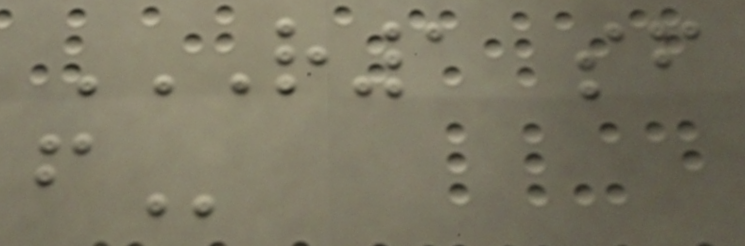R1 SF
F
